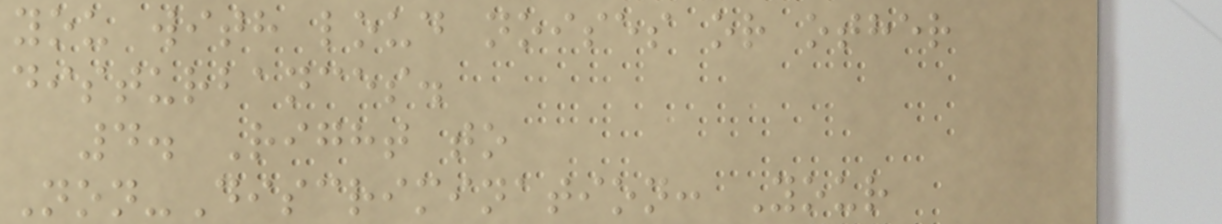you with loud noises or other
disturbances.
4. Right to
Non-Discrimination: Your
